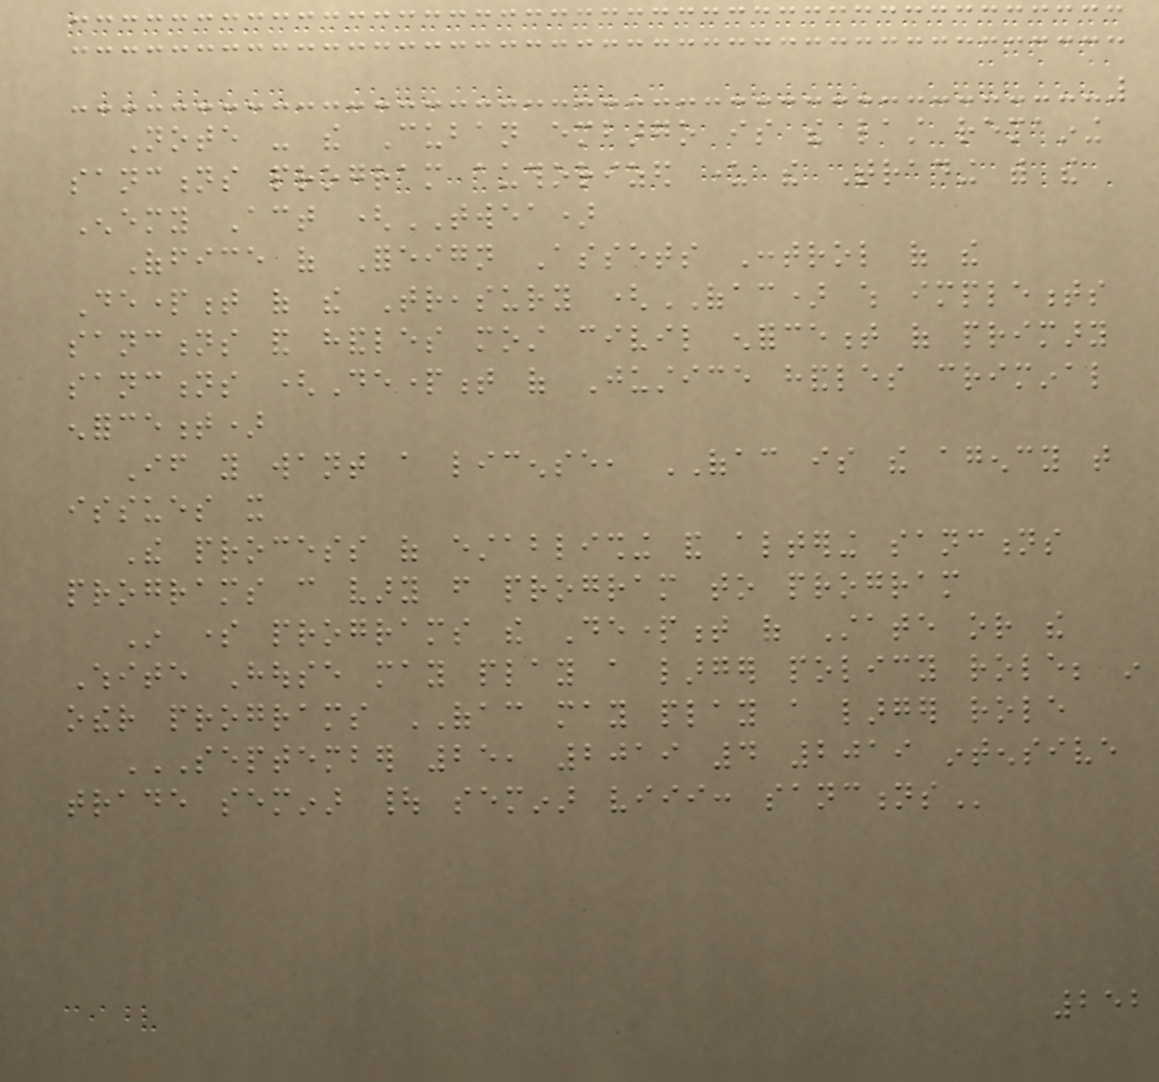Note - the Cuban embargo is the last remaining
sanctions program authorized under the Trading with the
Enemy Act (TWEA)
Office of Foreign Assets Control of the
Department of the Treasury (OFAC) which implements
sanctions and handles most civil enforcement of primary
sanctions (Department of Justice handles criminal
enforcement)
If you want a license, OFAC is the agency that
issues it
The process of establishing and altering sanctions
programs can vary from program to program
In some programs the Department of State or the
White House may play a larger policy role; in
other programs OFAC may play a larger role
SEPTEMBER 25, 2019 4 2019 INTENSIVE
TRADE SEMINAR | SEMINAR VIII: SANCTIONS
252
